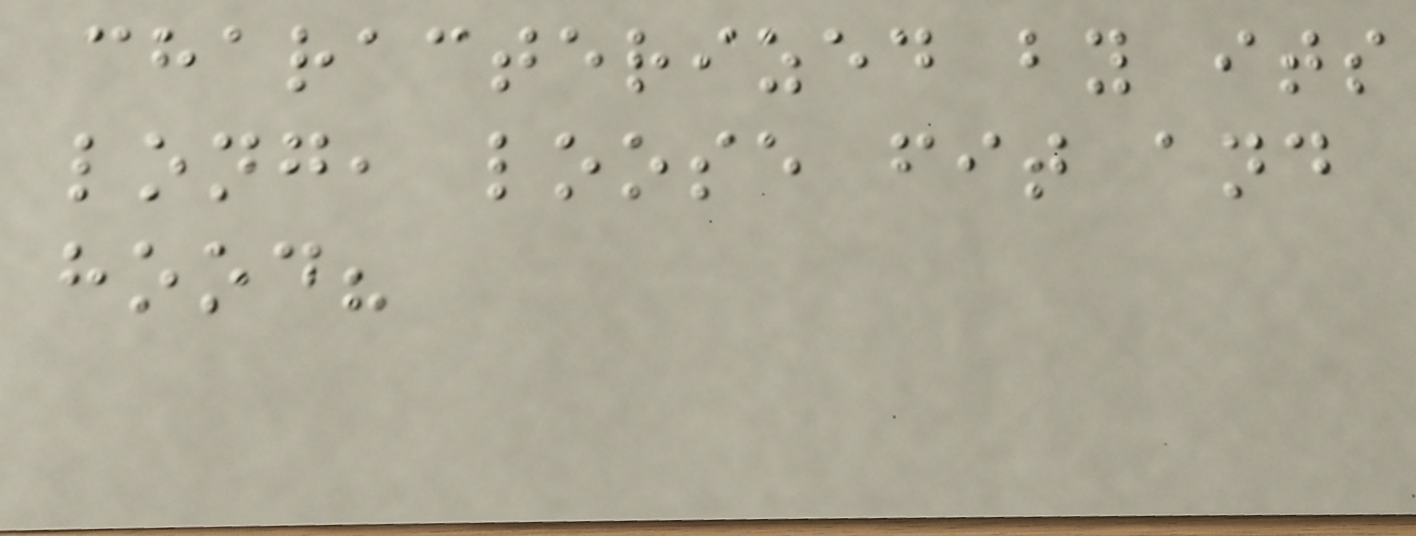characterized by its
long, loose fit and
hood?
